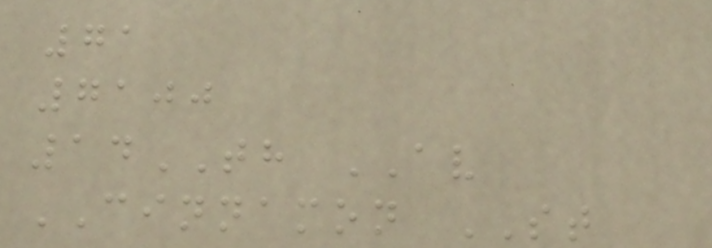71
7100
14TH AV
CINNAMON ST
